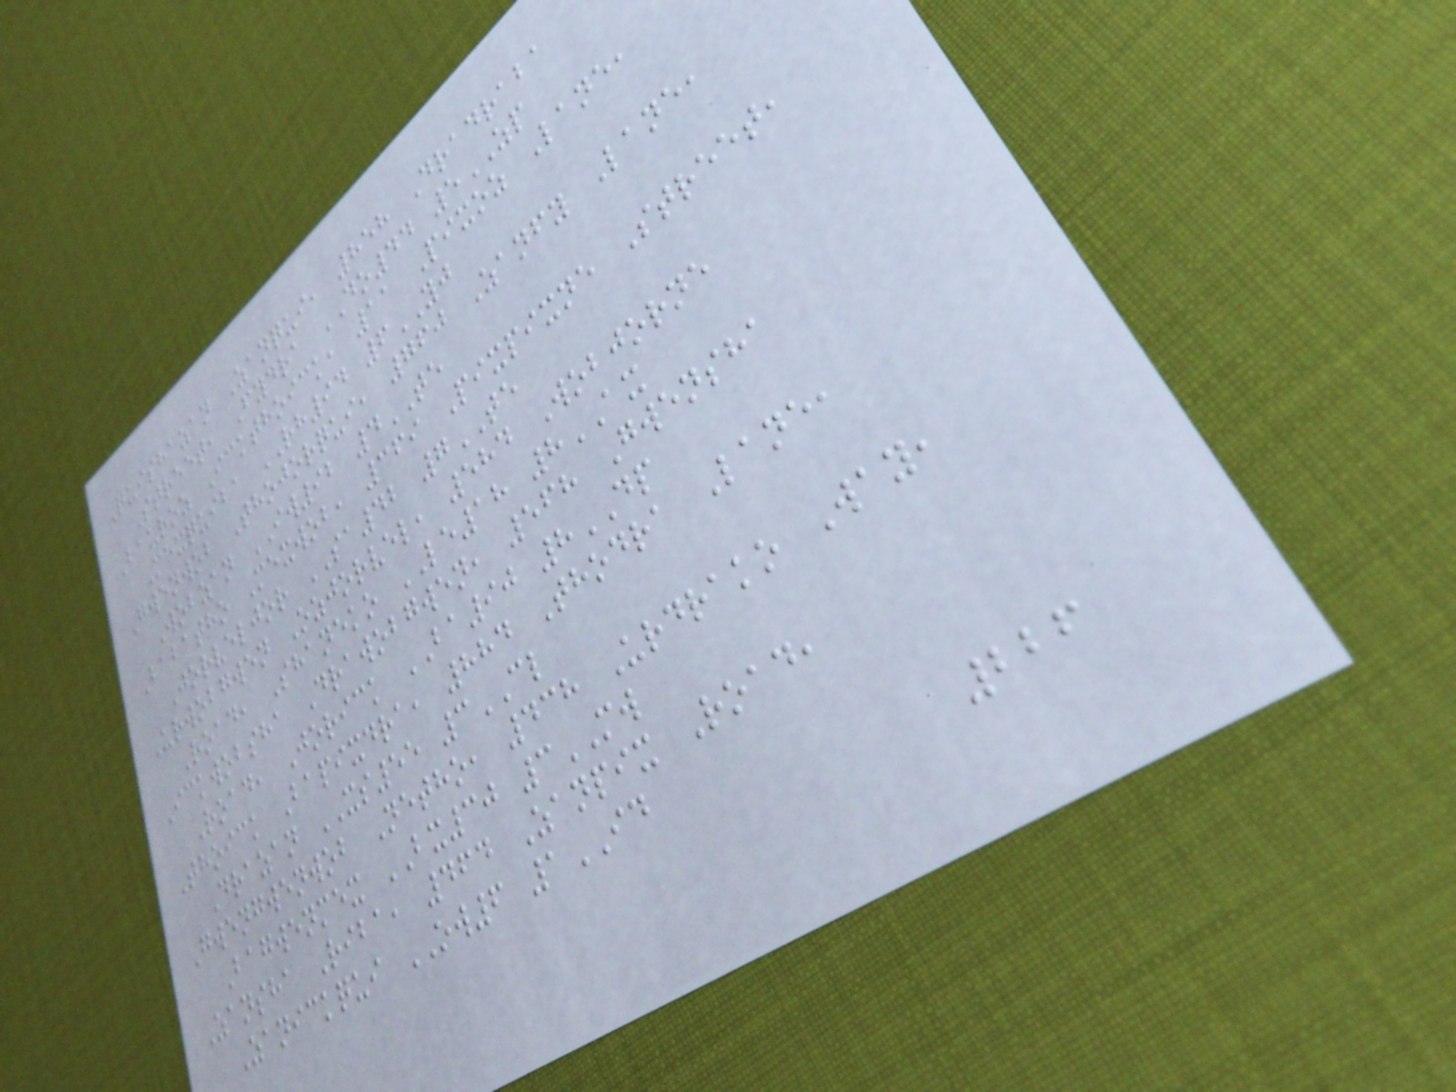Quishazan Zanqui, 858 Dradraba
Street, Fydra DO44 5ZP
Bauroz Ickthoick, 11 Pixoz Lane,
Mexquiba RH94 6YJ
Gwenwob Thojorqui, 760 Zanfy Lane,
Wobzan IW92 4TE
Babatho Mexwob, 369 Pixpixne Street,
Jorveljor SA42 7TE
Urwobgwen Ozjorvel, 584 Wobjorne
Road, Shaneko LE18 8AX
Ickwobsha Drawobgwen, 568 Gwensha
Road, Jorick BA90 8DP
Thoick Bapixdra, 884 Thodra Lane,
Drazan XS55 3CL
Gwengwenwob Netho, 438 Urdrako Way,
Bagwenmex BX30 3MW
Zansha Riba, 464 Zanpix Road,
Zanickqui OW6 1ID
226
